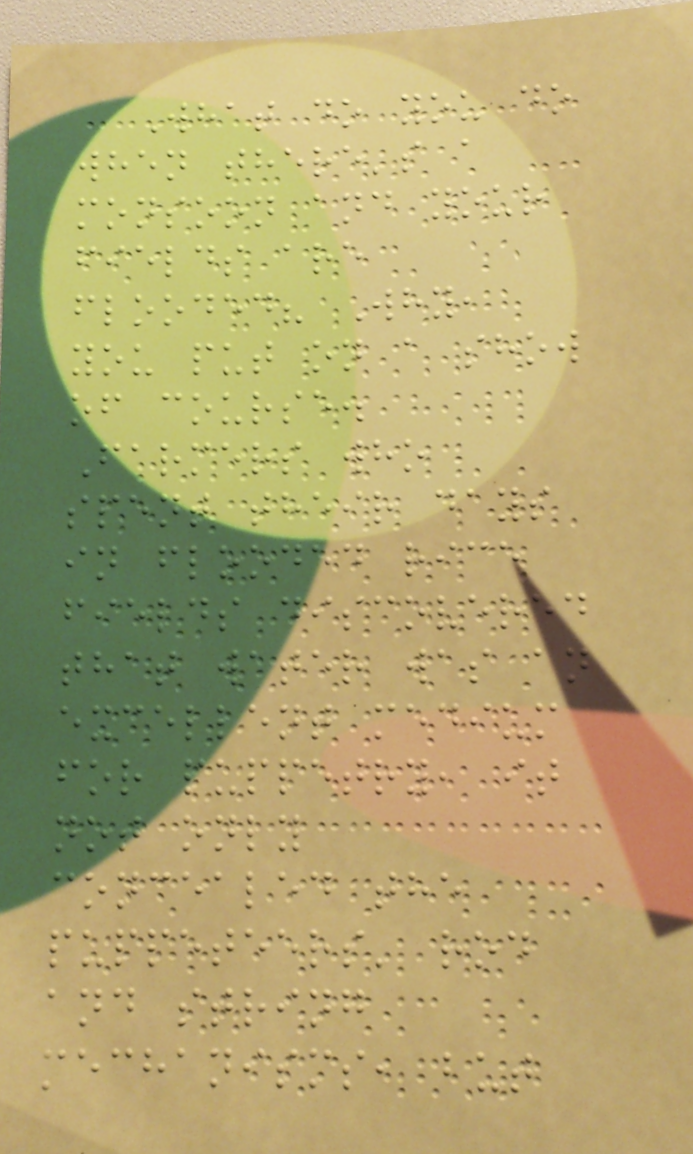What do you do
when there's a
monsoon and your
fields are
flooded? Why,
you put on a show
of course.
Farmers who
spent their days
in flooded rice
fields discovered
that water was an
excellent medium
for puppetry, it
not only
concealed the
puppeteers' rod
and string
mechanisms, but
